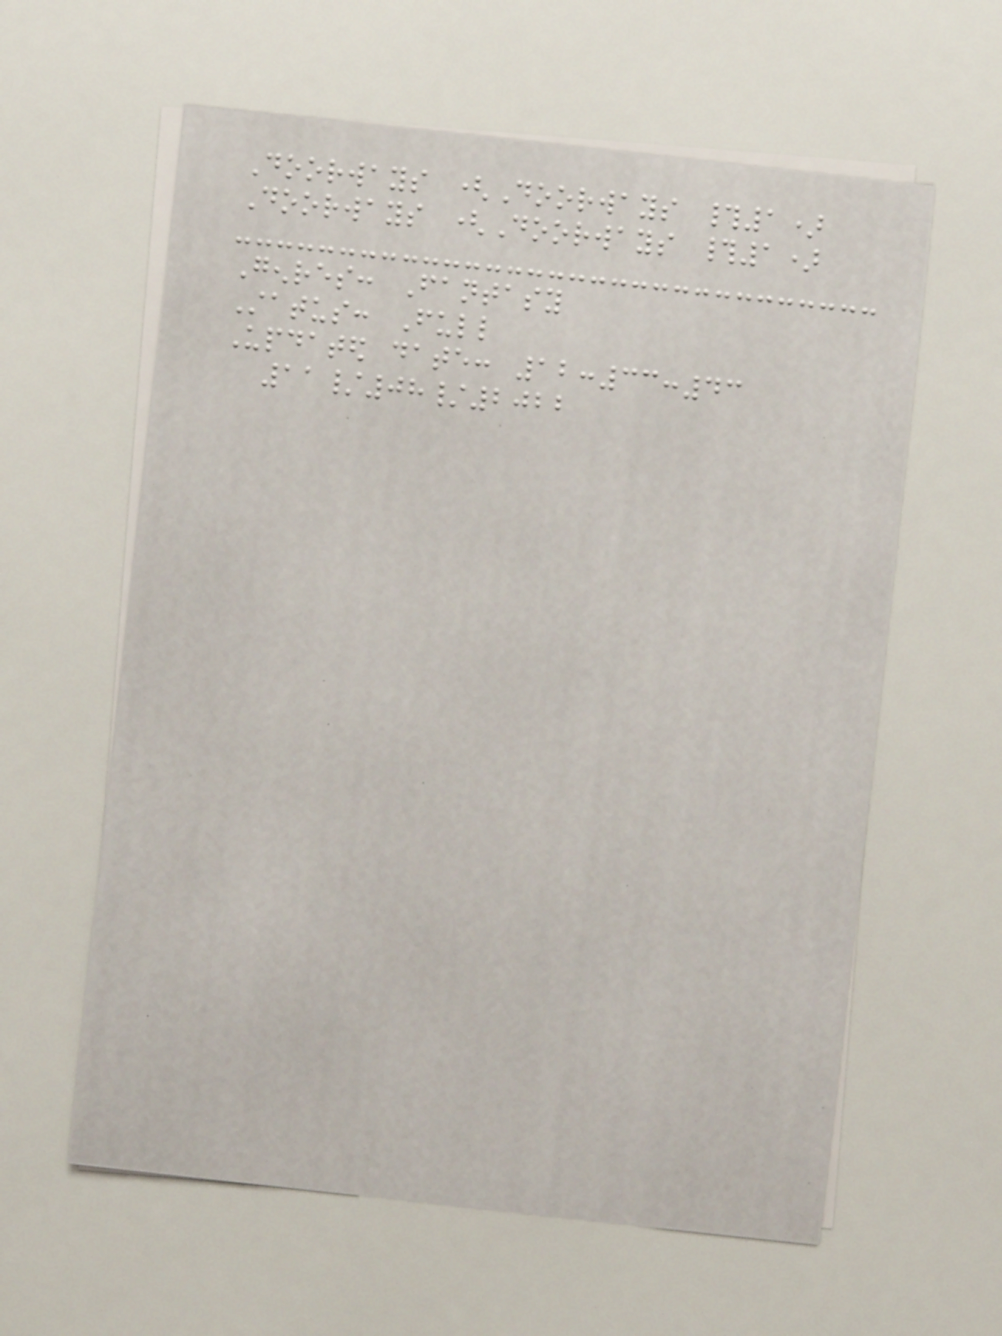Doorways (Doorways #1)
Doorways (Doorways #1)
Genres: Fantasy
Status: Full
Updated date: 12:33:43
11/08/2022
